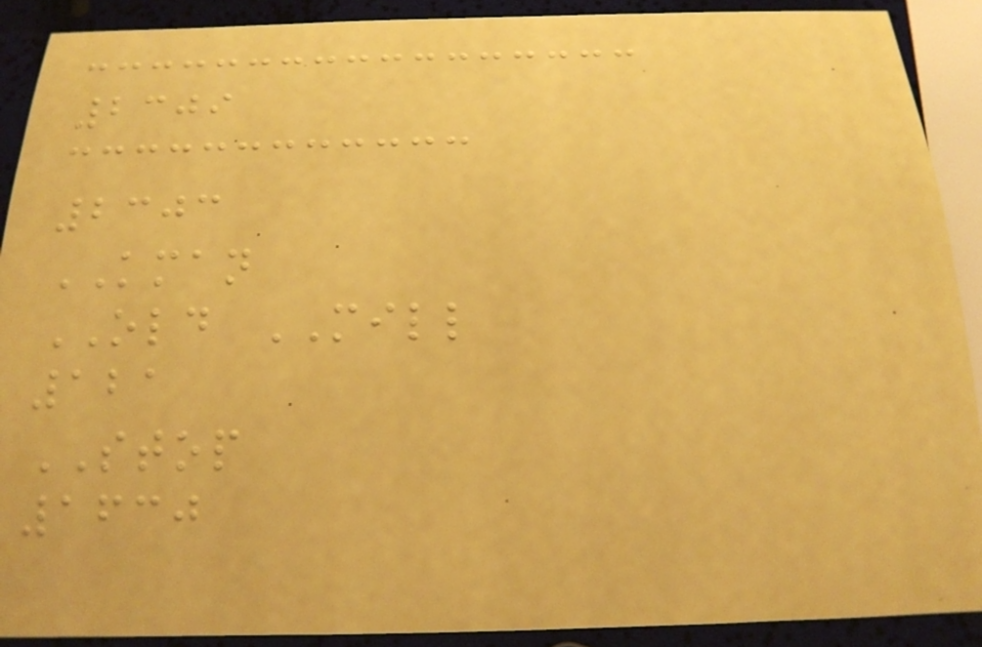2309
2303
KMAN
OLD MILL
121
STOP
1630
